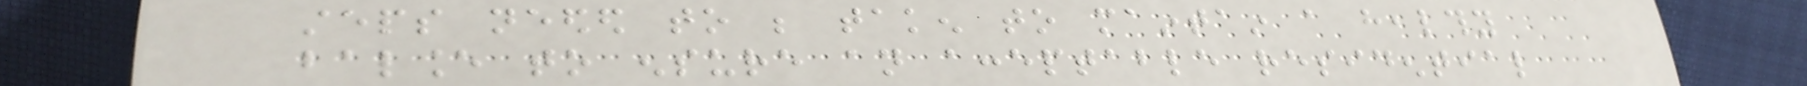steps needed to be taken to maintain a healthy
balance to ensure an acceptable residential
